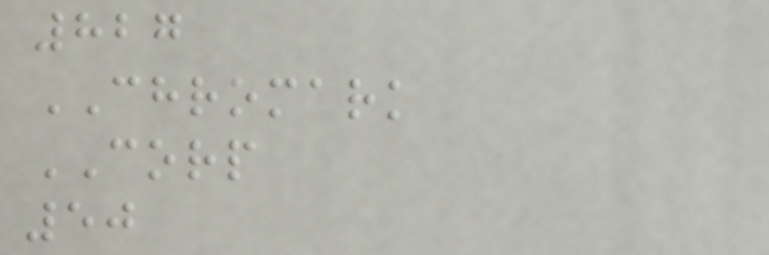827
CHROMARK
CORP
50
